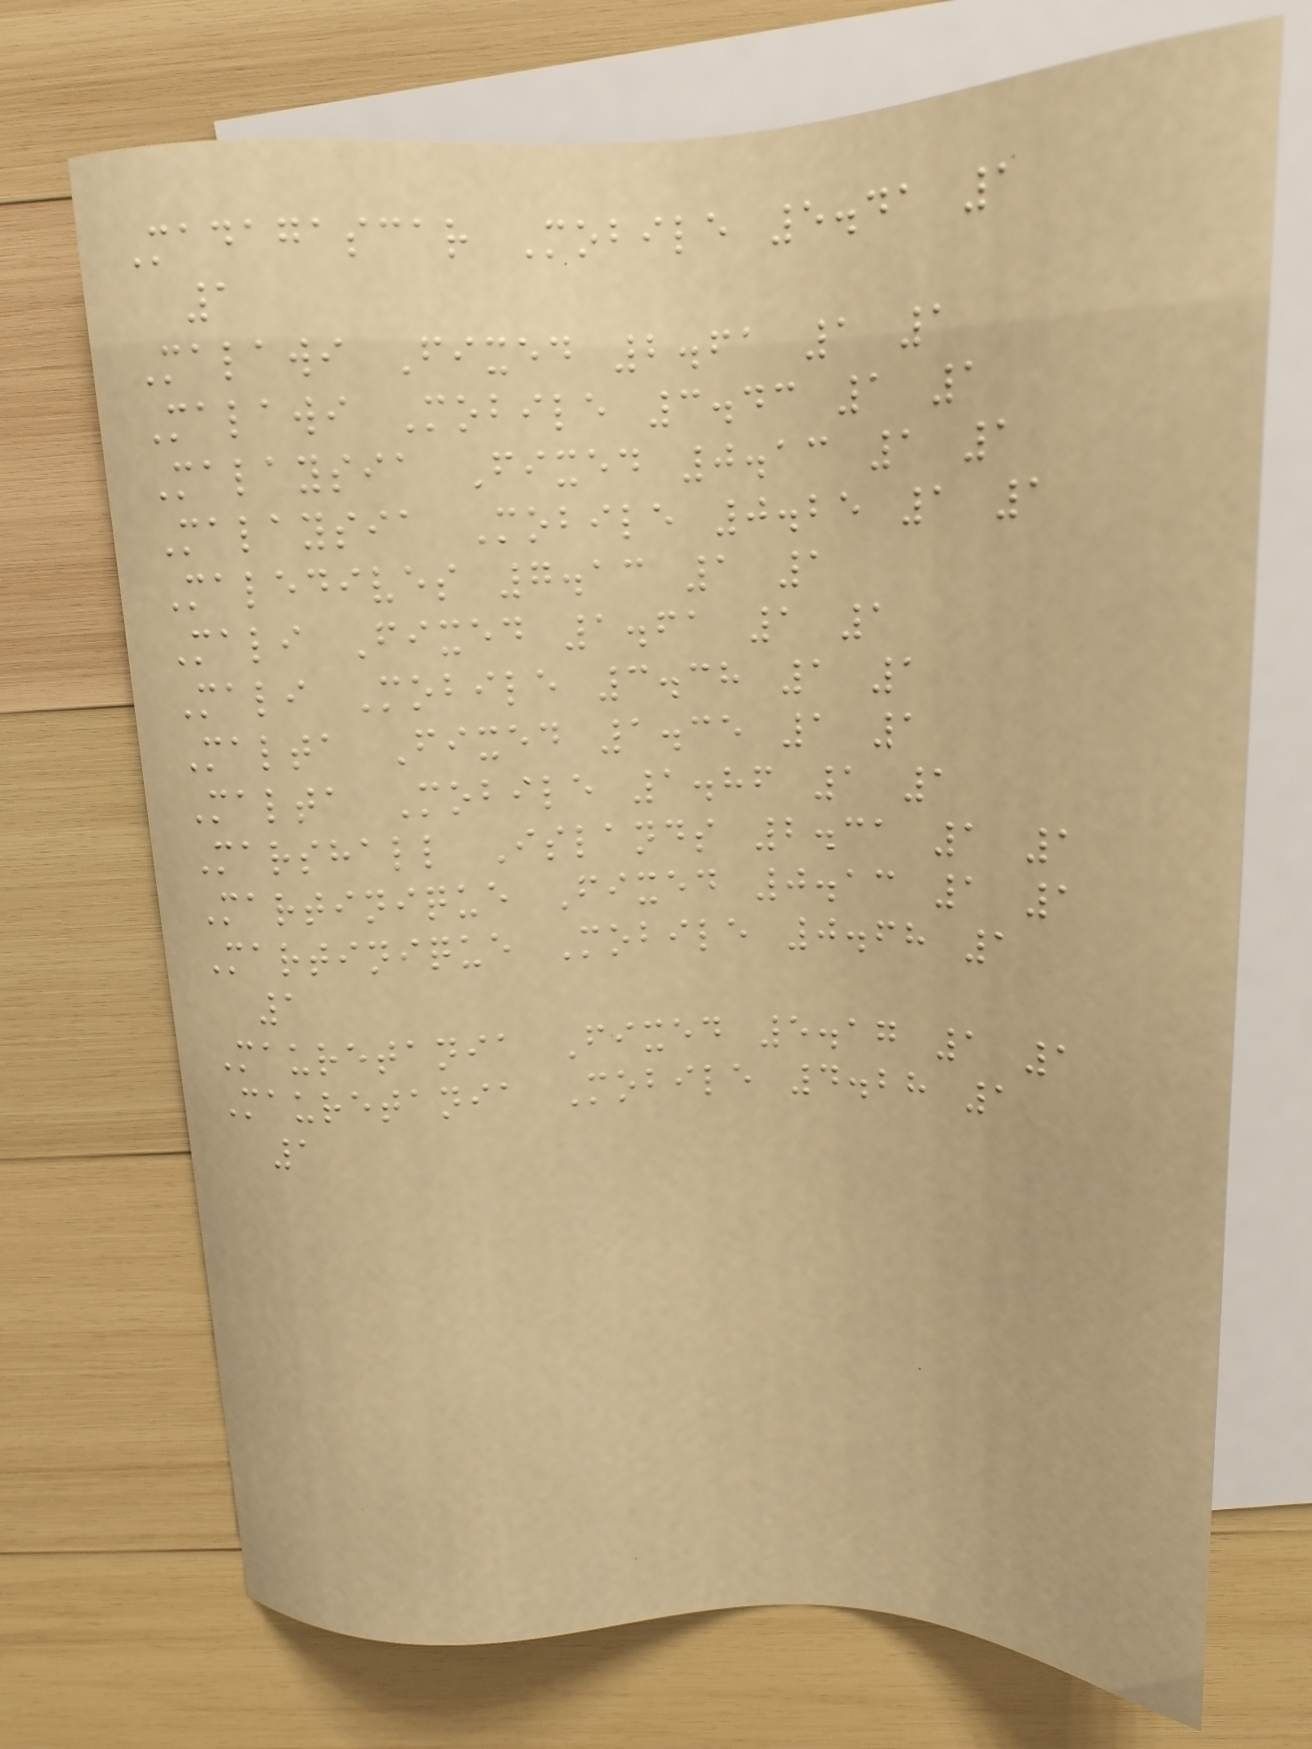Madagascar Mobile 5.41 1
1
Malawi Fixed 2.61 1 1
Malawi Mobile 3.43 1 1
Malaysia Fixed 0.13 1 1
Malaysia Mobile 0.25 1 1
Maledives 7.13 1 1
Mali Fixed 1.61 1 1
Mali Mobile 3.38 1 1
Malta Fixed 1.35 1 1
Malta Mobile 1.86 1 1
Marshall Islands 2.31 1 1
Martinique Fixed 0.13 1 1
Martinique Mobile 0.68 1
1
Mauretania Fixed 5.17 1 1
Mauretania Mobile 4.28 1
1
